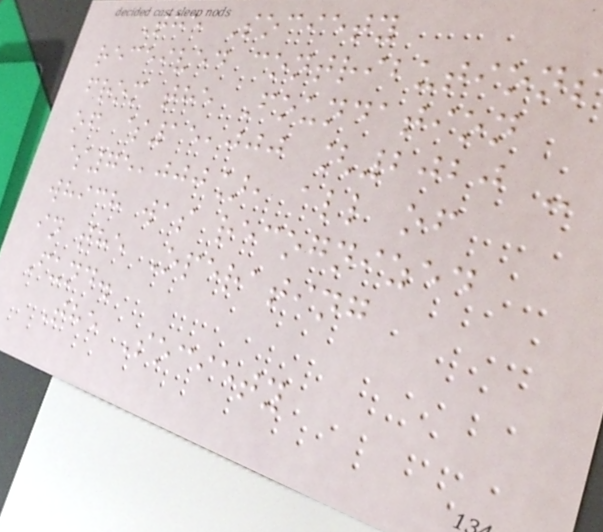The Society
received contributions
from the Foundation
of $15,000 [2020 -
$75,000], all of
which was recognized
in the Operating
Fund.
The Society
